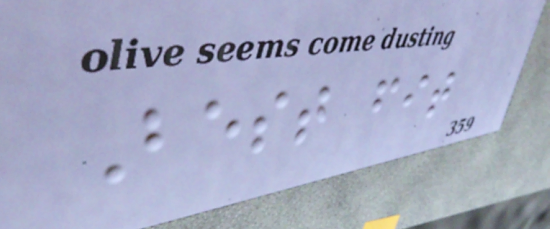Best fit
